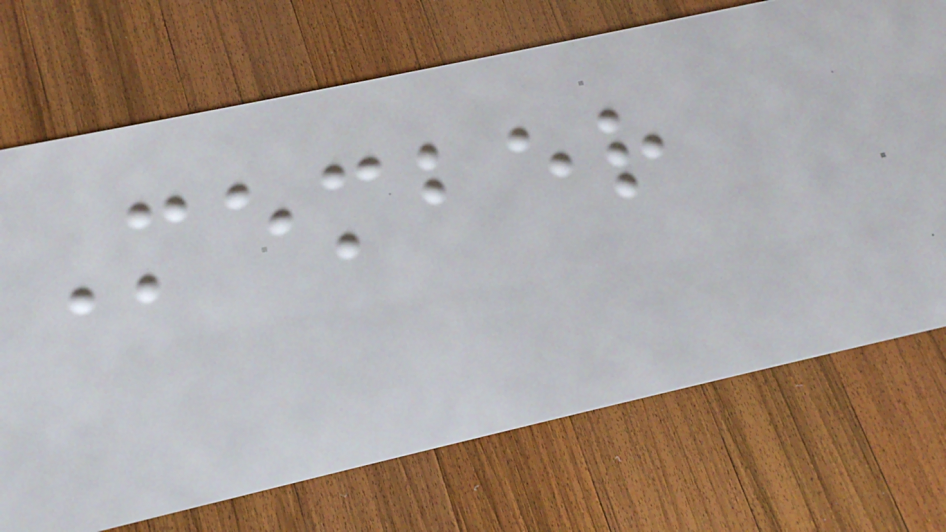Member
